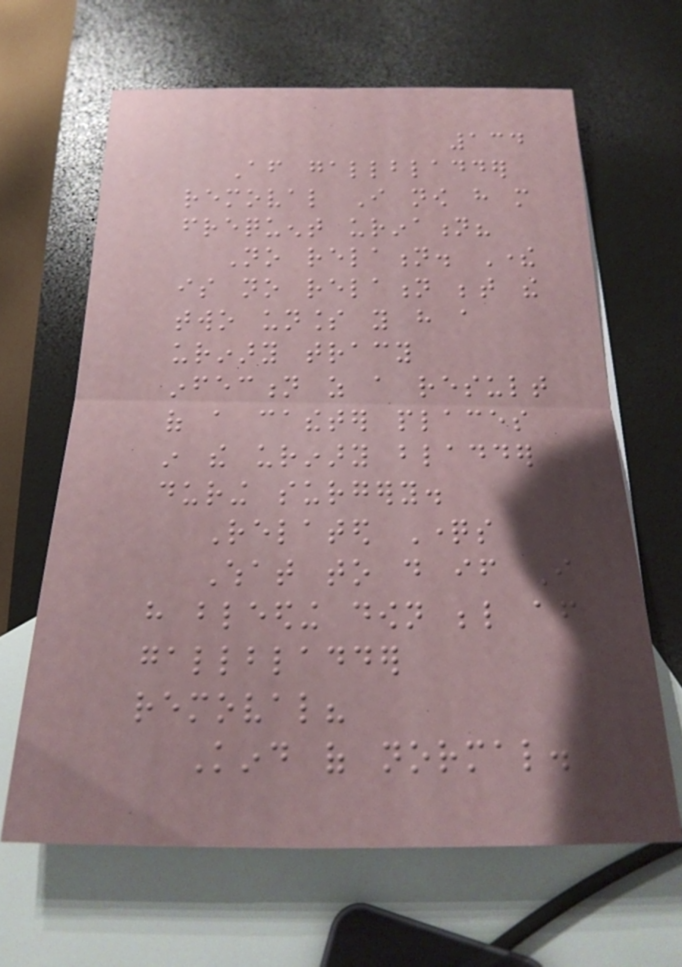134
After gallbladder
removal I now have more
frequent urination?
No relation. There
is no relation between the
two unless you have a
urinary tracy
infection as a result
of a catheter places
in the urinary bladder
during surgery.
Related Questions
What to do if I
have bleeding down below after
gallbladder
removal?
Kind of normal.
